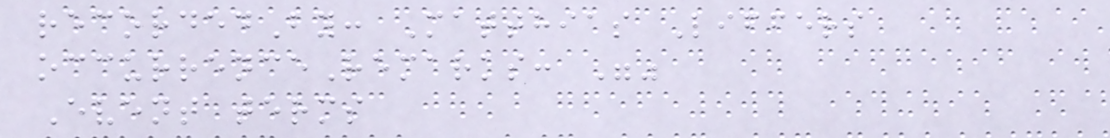recordedBy: Matthias Liffers
occurrenceRemarks: ""
Event terms
